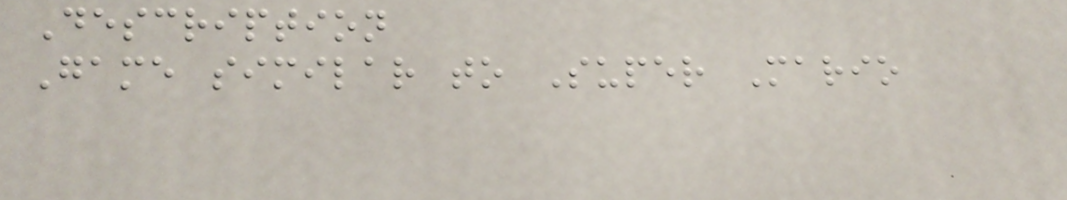Description
Game similar to Super Mario
